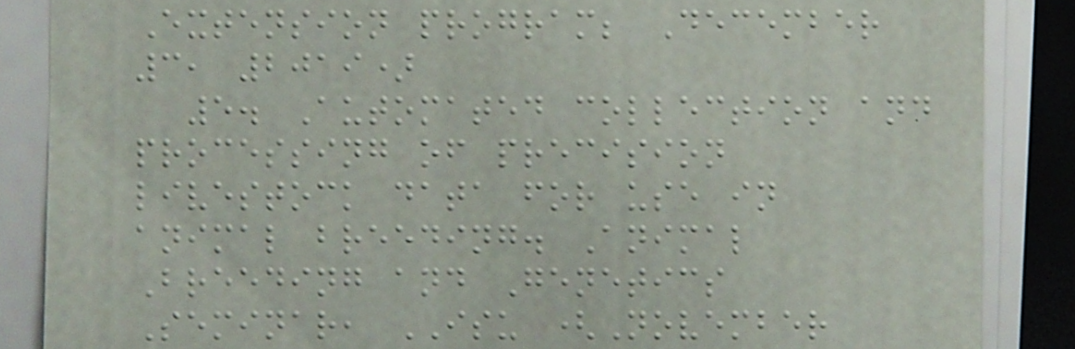Extension program; December
3, 2019)
5. Automated collection and
processing of precision
livestock data for use in
animal breeding. Animal
Breeding and Genetics
Seminar, ISU (November
